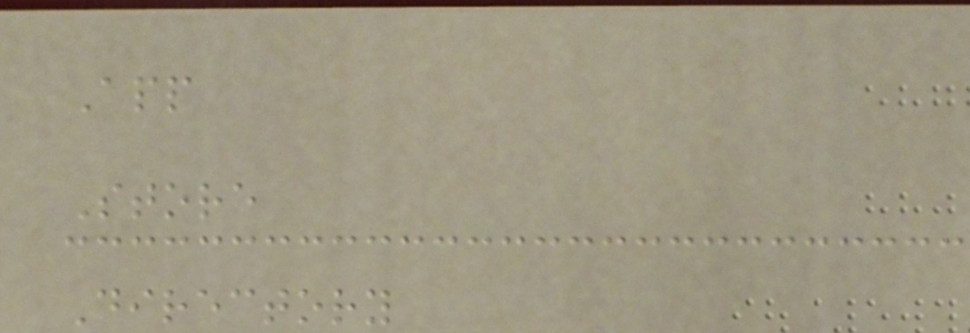App
Store
Directory
